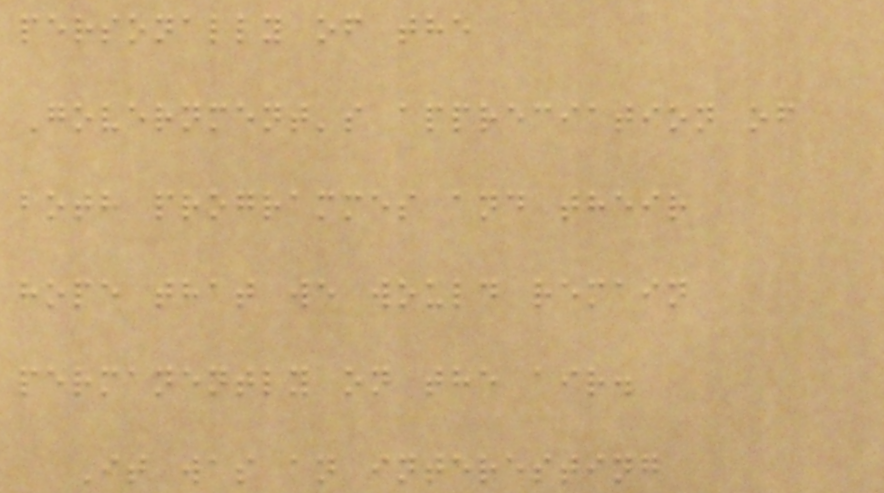personally of the
Government's appreciation of
both programmes and their
hope that we would remain
permanently on the air.
It was an interesting
